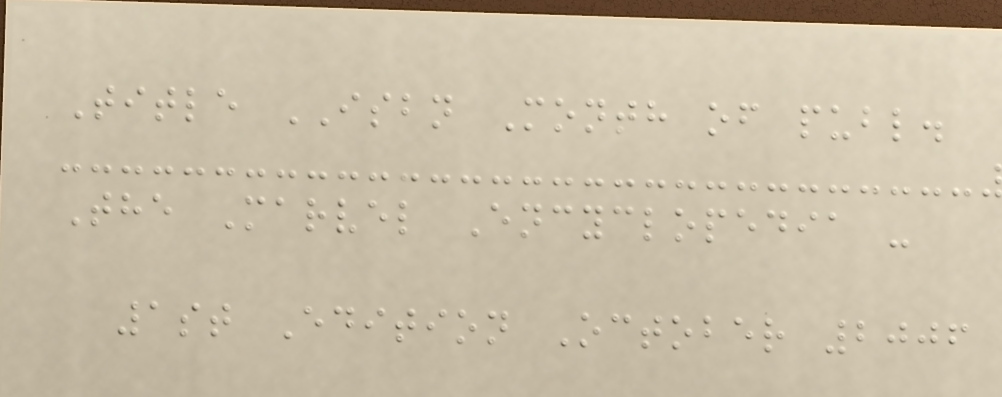Title ISBN Month of publ.
The Marvel Encyclopedia -
1st Edition October 2006
